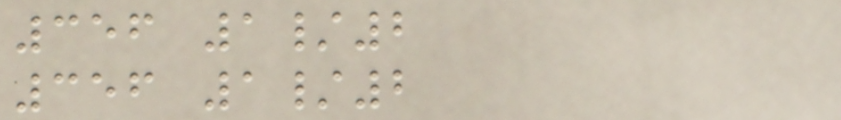356 1/2
356 1/2
